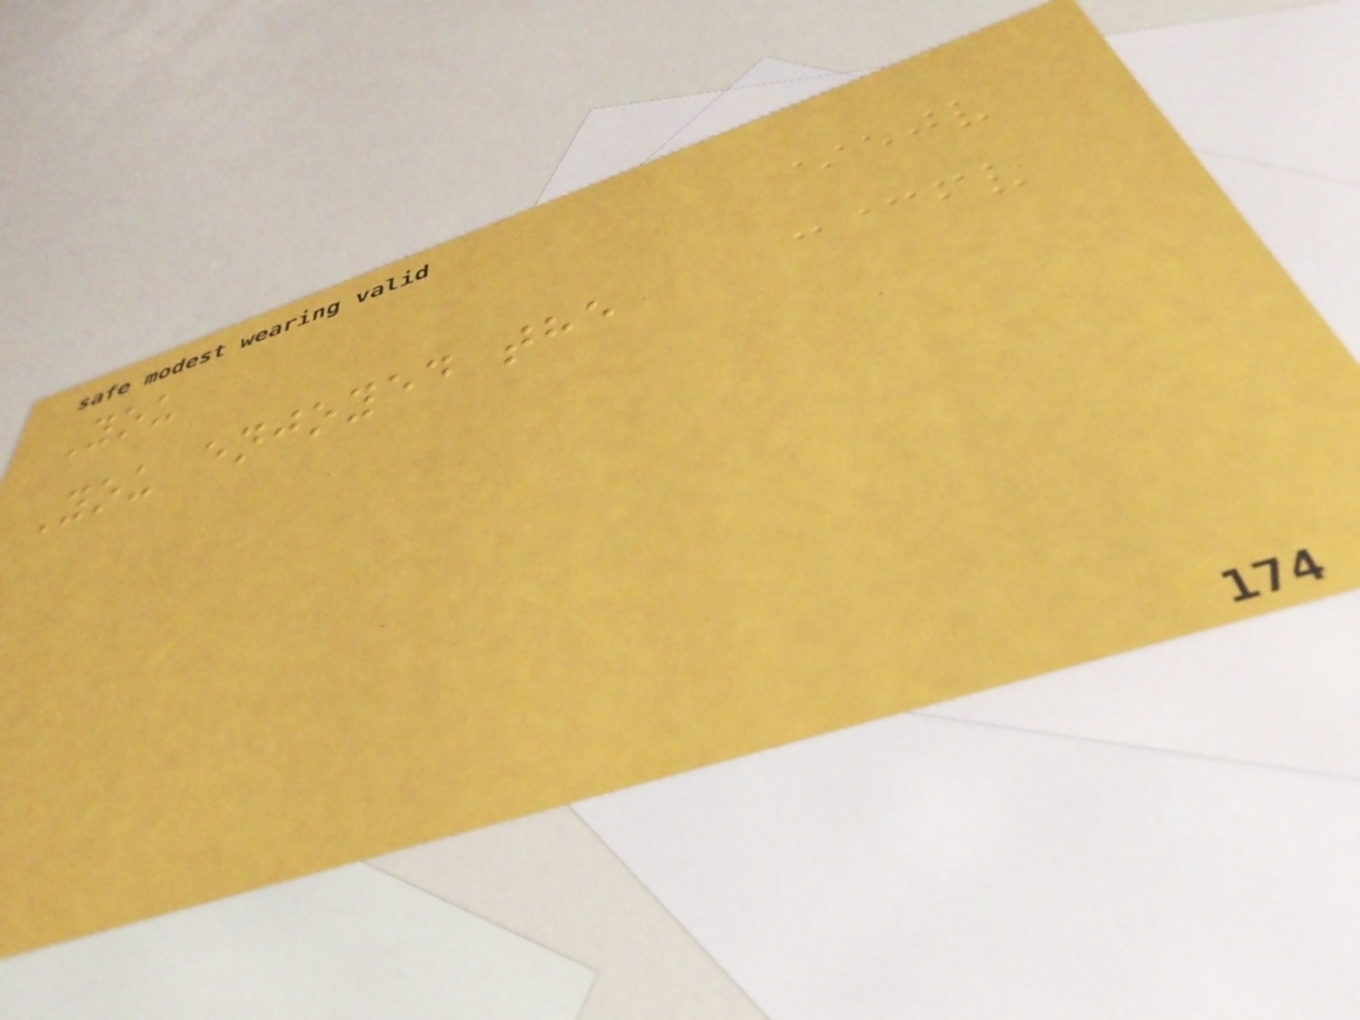You
You enjoyed the
